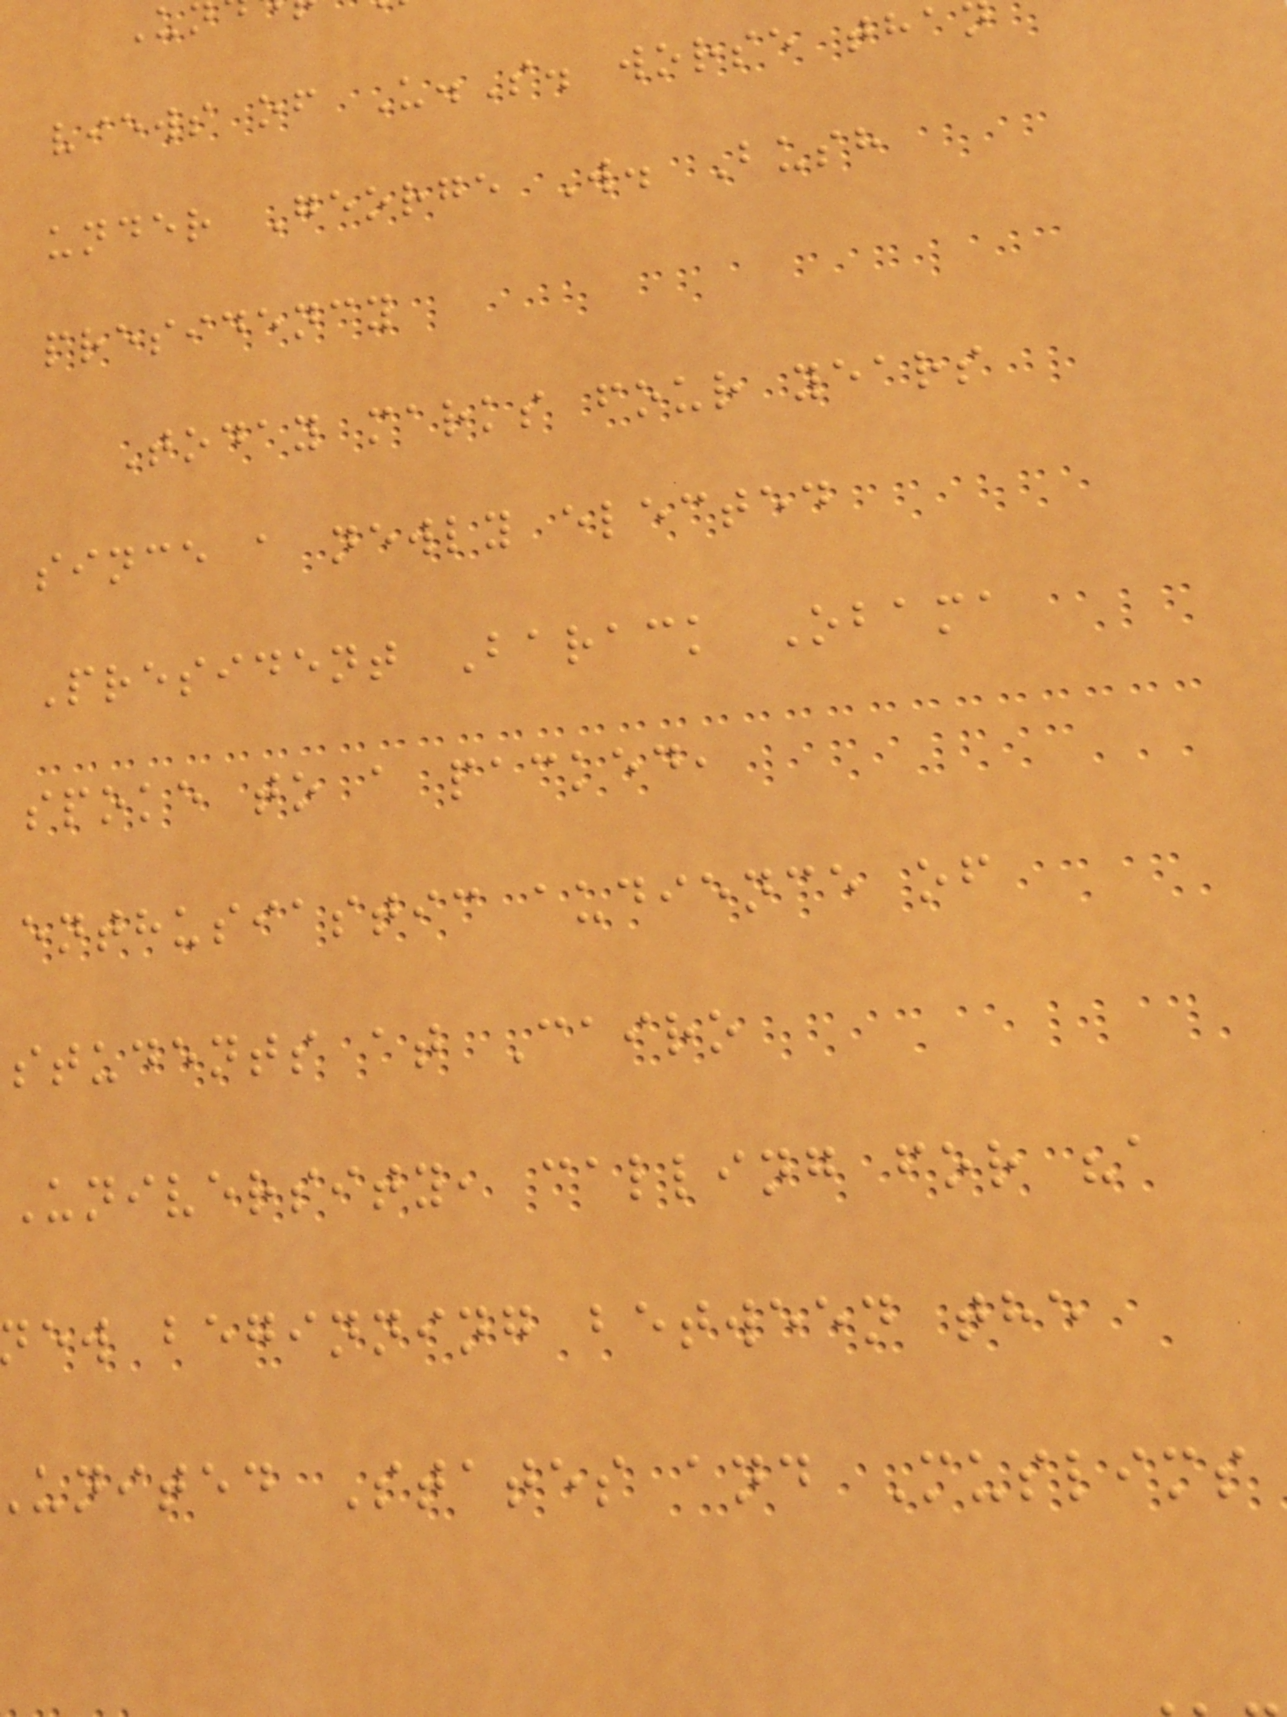views of U.S. worse tha
under George W. Bush
presidency
Today marks four years
since a newly elected
President Barack Obama
spoke to a packed,
enthusiastic audience of
students at Cairo
University, calling for "a
ew beginning between the
united States and Muslims
